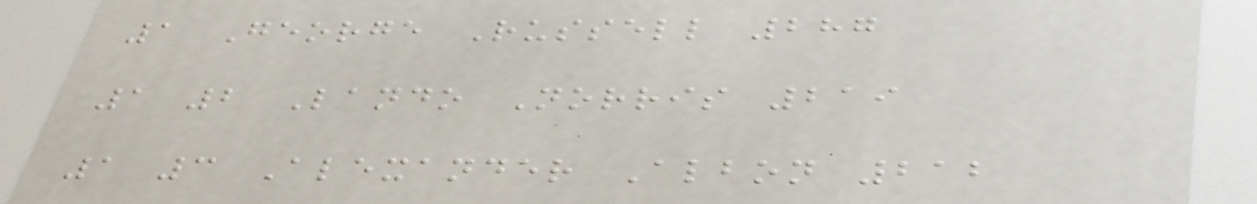1 George Russell 287
1 2 Lando Norris 219
1 3 Alexander Albon 212
